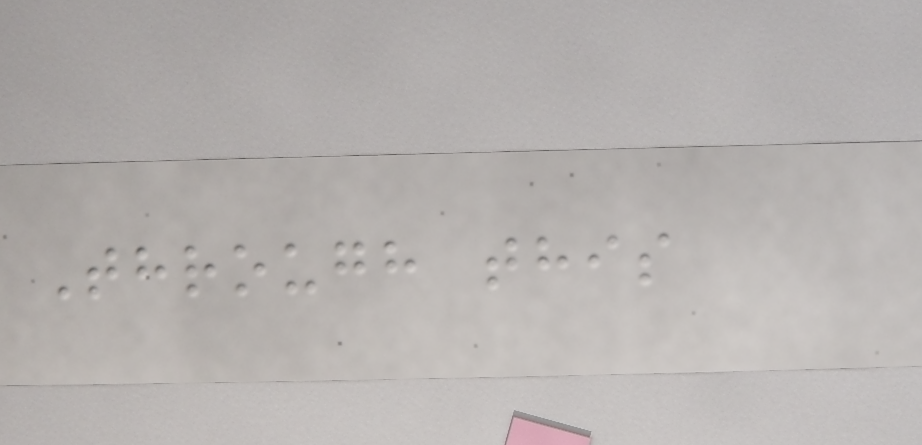Through this
